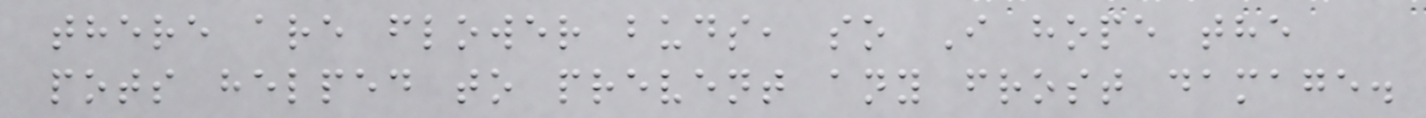there are flower buds, so I hope the
pots helped to prevent any frost damage.
